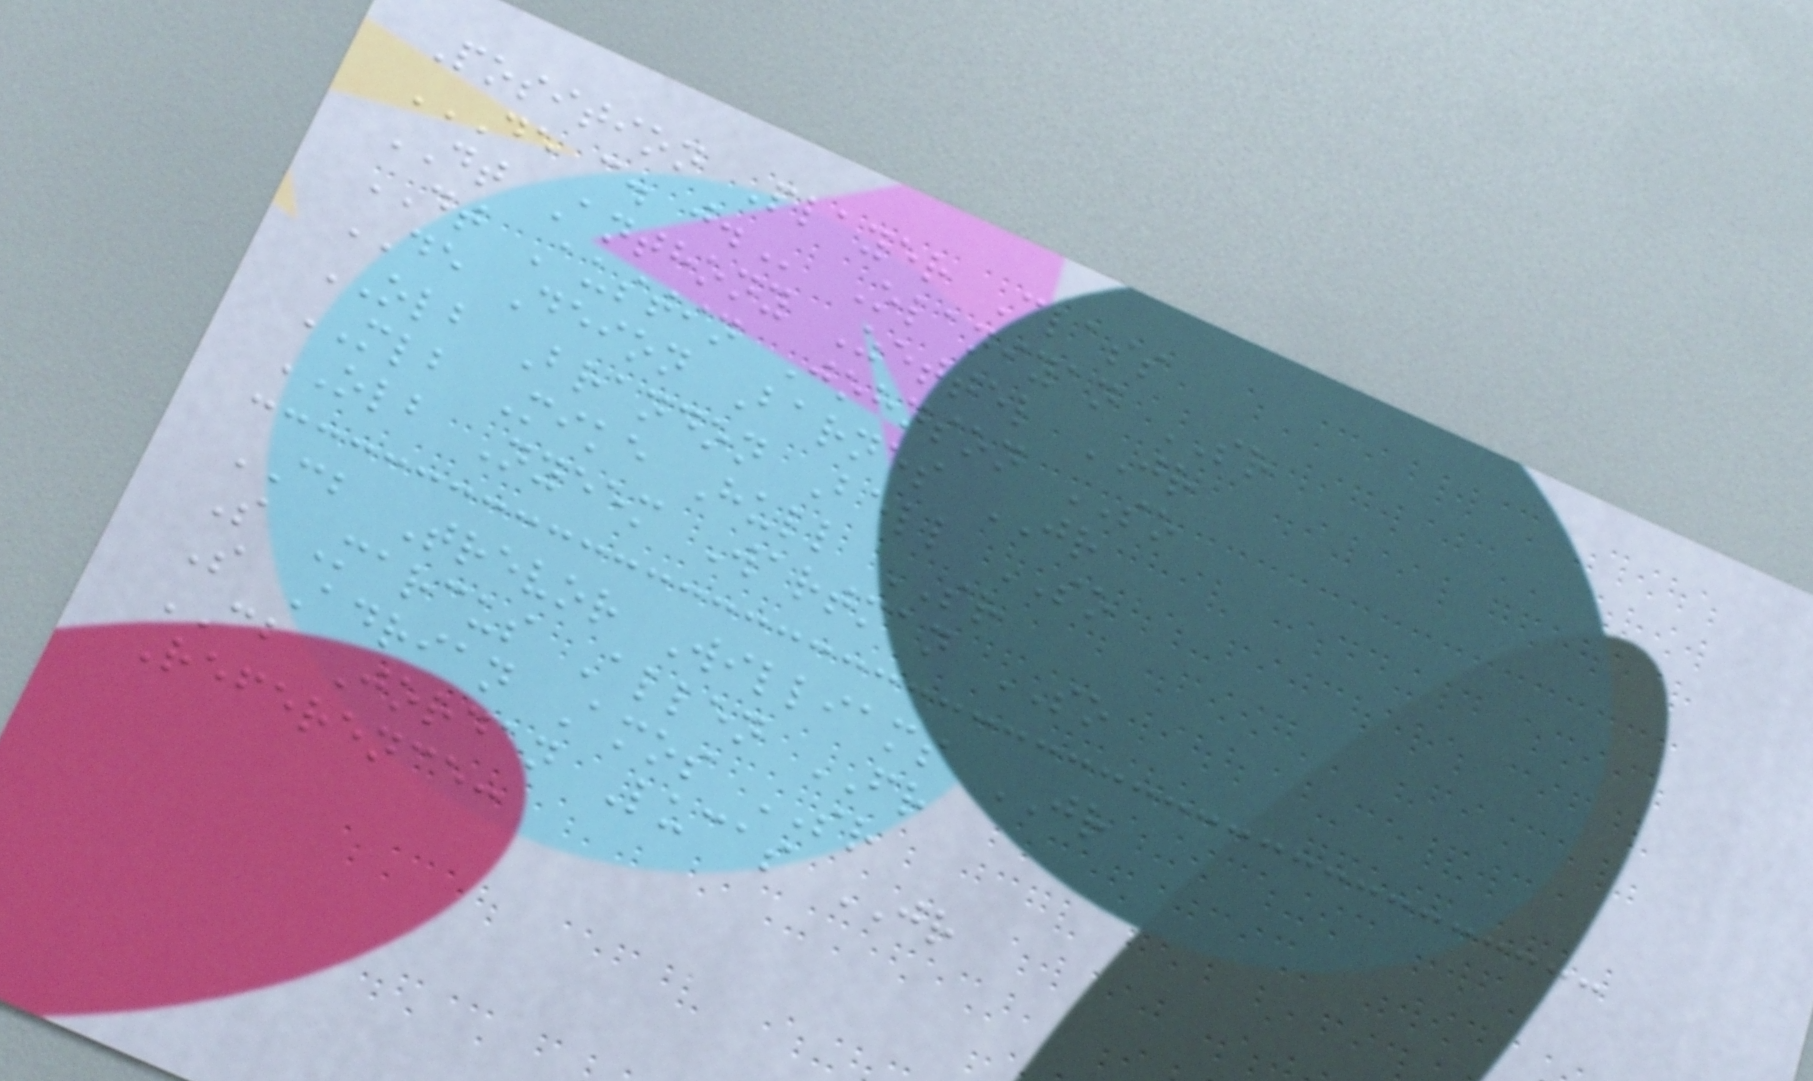Position Player Class
DE C. J. Olaniyan SR
DT Anthony Zettel JR
DT Austin Johnson SO
DE Deion Barnes JR
OLB Brandon Bell SO
MLB Mike Hull SR
OLB Nyeem Wartman SO
CB Trevor Williams JR
S Marcus Allen FR
S Adrian Amos SR
CB Jordan Lucas JR
Reference:
